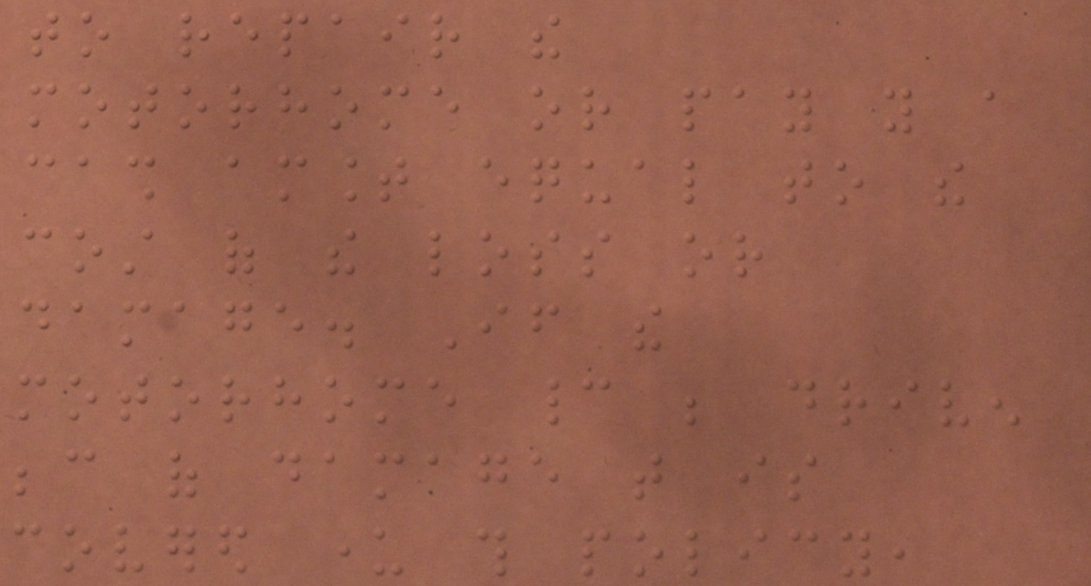to repair the
motorhome or pay you a
cash amount equal to the
cost of the loss or
damage. If the
motorhome cannot be driven
because of damage that is
covered under this policy,
